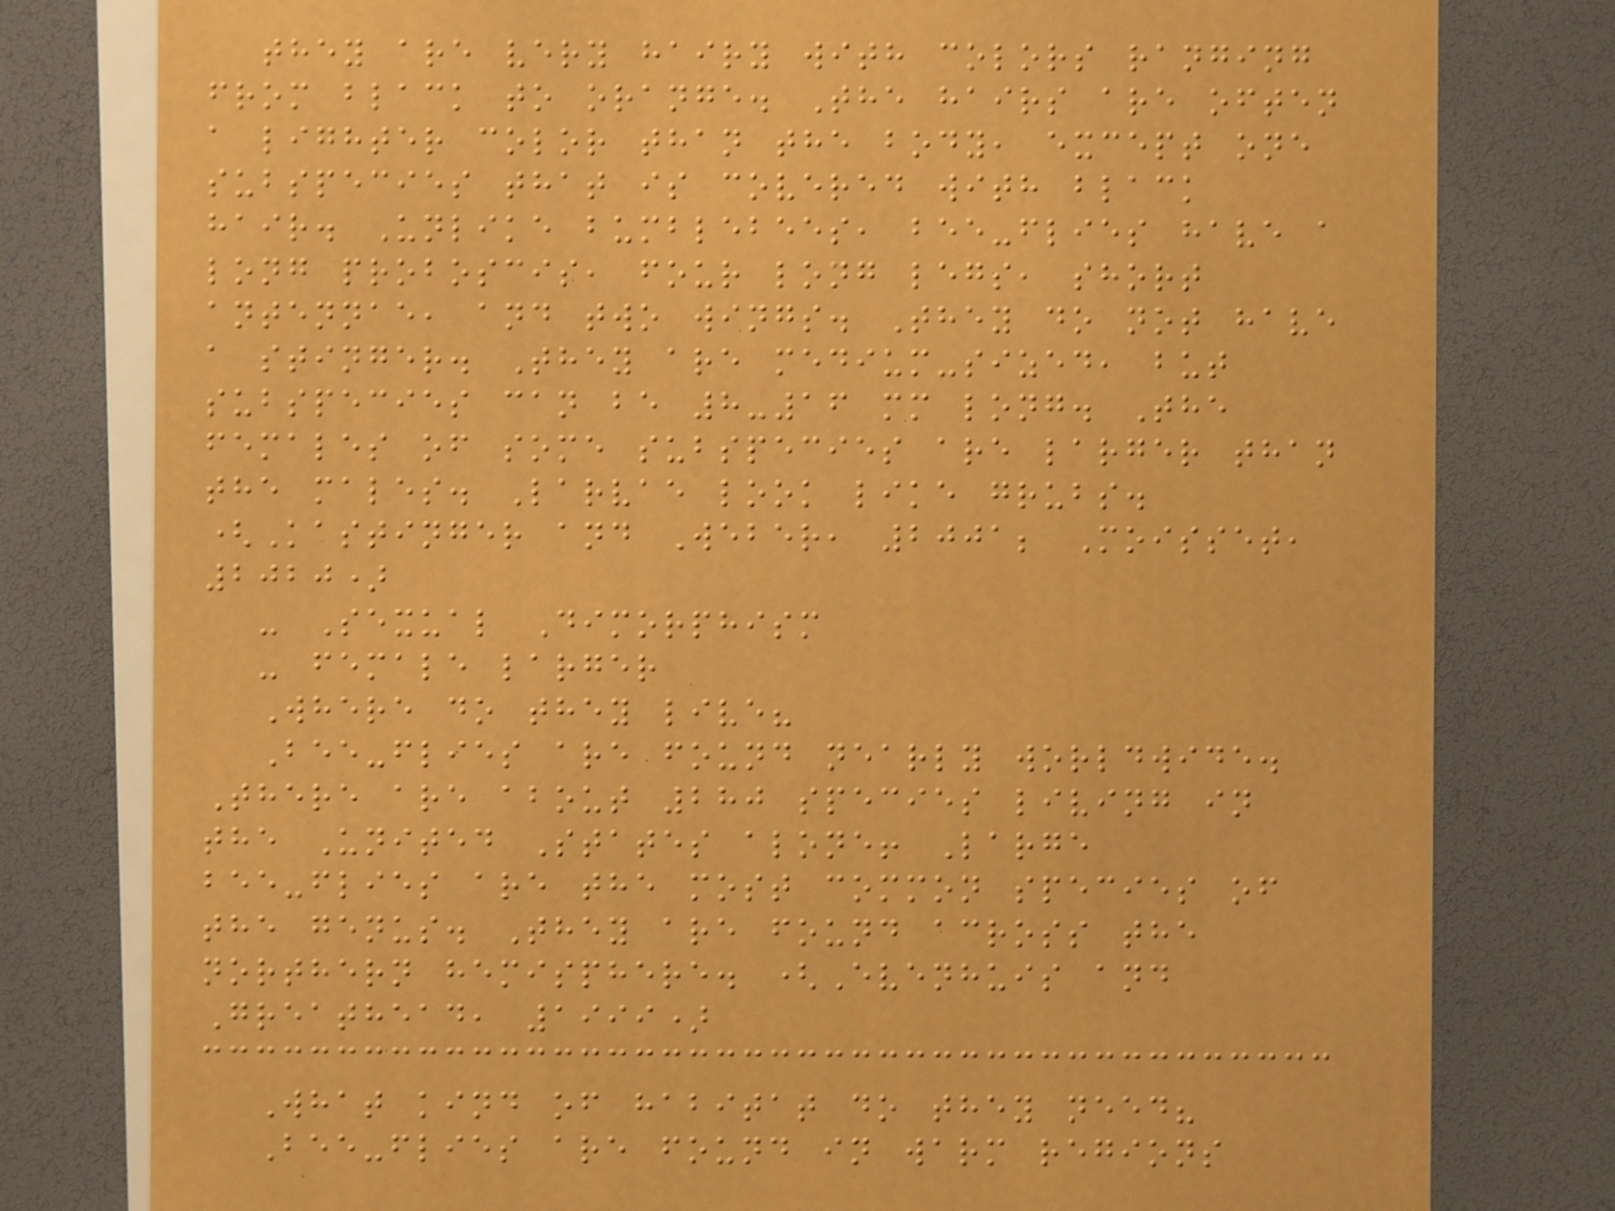they are very hairy with colors ranging
from black to orange. The hairs are often
a lighter color than the body, except one
subspecies that is covered with black
hair. Unlike bumblebees, bee-flies have a
long proboscis, four long legs, short
antennae, and two wings. They do not have
a stinger. They are medium-sized, but
subspecies can be 8-16 mm long. The
females of some subspecies are larger than
the males. Larvae look like grubs.
(Kastinger and Weber, 2001; Moisset,
2020)
- Sexual Dimorphism
- female larger
Where do they live?
Bee-flies are found nearly worldwide.
There are about 280 species living in
the United States alone! Large
bee-flies are the most common species of
the genus. They are found across the
northern hemisphere. (Evenhuis and
Greathead, 1999)
What kind of habitat do they need?
Bee-flies are found in warm regions
